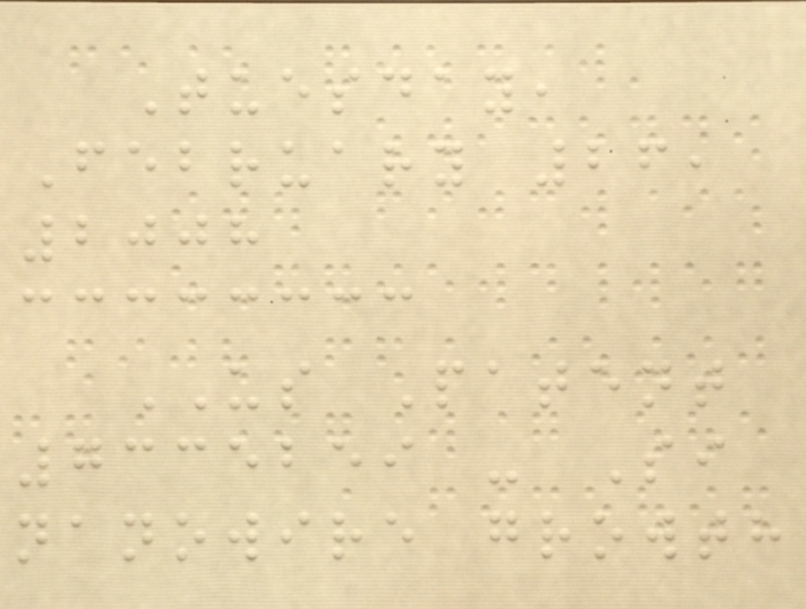Tuesday,
February 26,
2008
US Patent
7335259 - Si
nanowire growth
